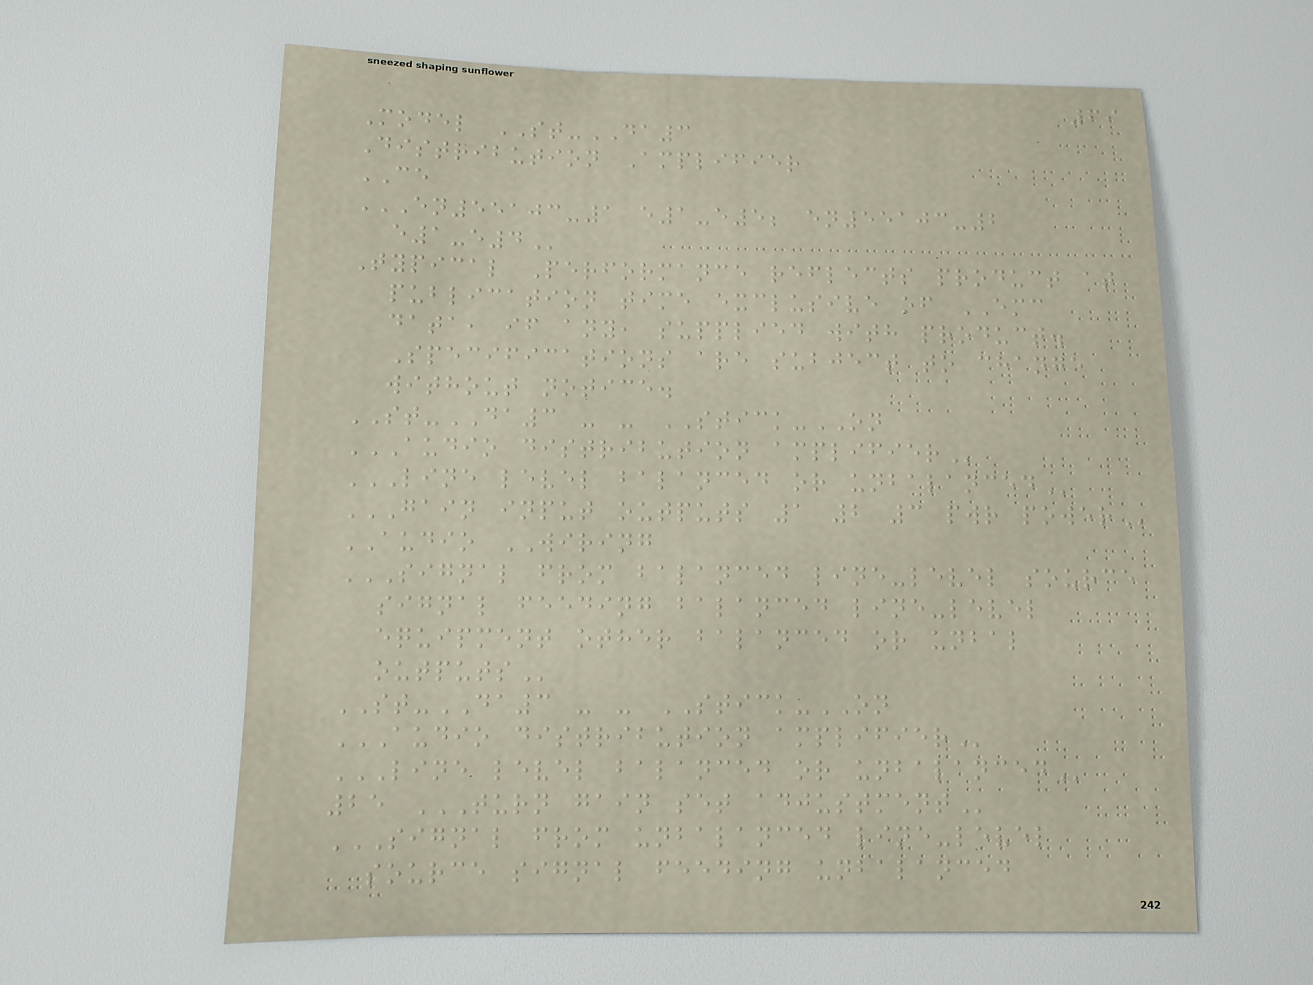69
Model ST-DA3
Distribution Amplifier
CE
EN55103-1 E1-E5; EN55103-2
E1-E4
Typical Performance reflects product at
publication time exclusive of EMC
data, if any, supplied with product.
Specifications are subject to change
without notice.
ST-DA3 - - STICK-ON
AUDIO DISTRIBUTION AMPLIFIER
LINE LEVEL BALANCED OR UNBALANCED
GAIN INPUT OUTPUTS 1 2 3 PWR POWER
AUDIO WIRING
SIGNAL FROM BALANCED LINE-LEVEL SOURCE
SIGNAL FEEDING BALANCED LINE-LEVEL
EQUIPMENT OTHER BALANCED OR UNBAL
OUTPUTS
ST-DA3 - - STICK-ON
AUDIO DISTRIBUTION AMPLIFIER
LINE LEVEL BALANCED OR UNBALANCED
25 TURN GAIN SET ADJUSTMENT
SIGNAL FROM UNBALANCED LINE-LEVEL
SOURCE SIGNAL FEEDING UNBALANCED
